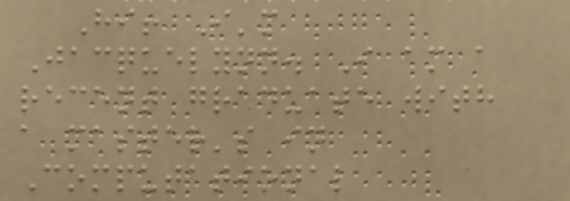Hi! I'm
Jacquelynn. I am a
recent graduate with
a master's in
Computational
